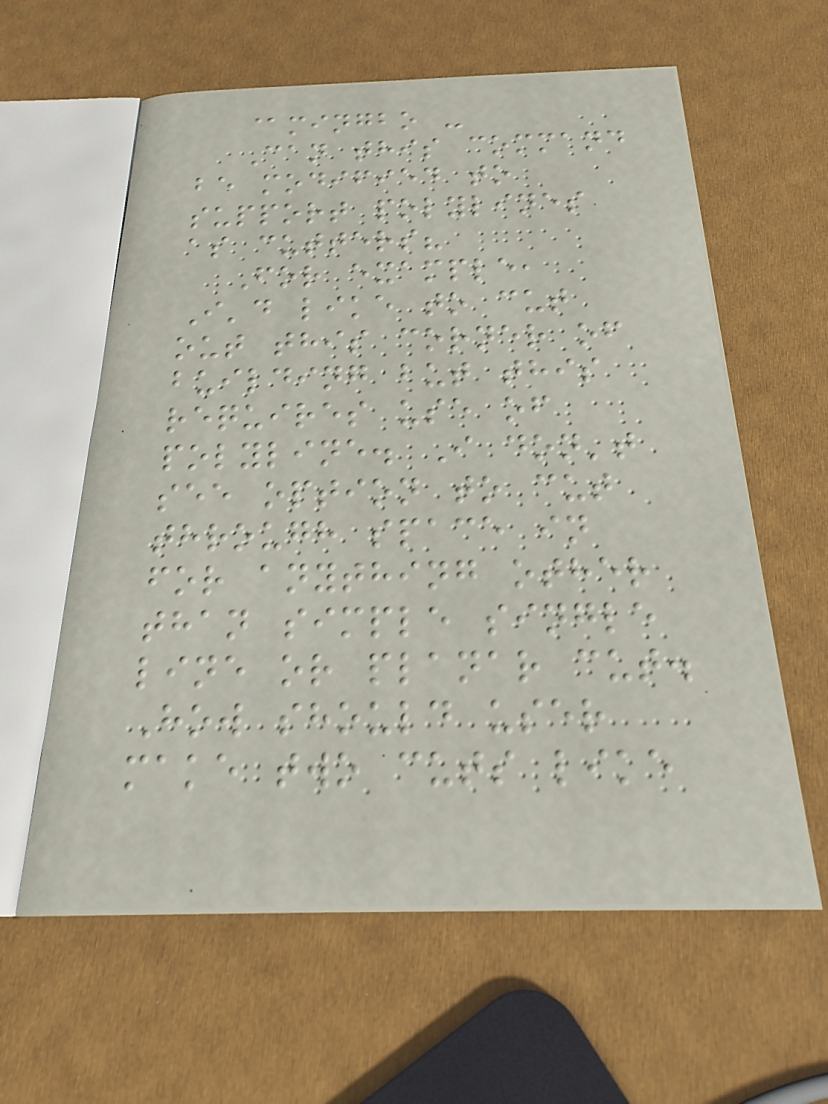@mingbo -
Can this command
be modified to
support polylines
as cutters?
For example,
I'd like to cut
out this corner of
building but this
requires use of
polyline. I don't
see option to cut
through space in
for anything other
than simple single
line or planar cut.
How should user
make two cuts like
